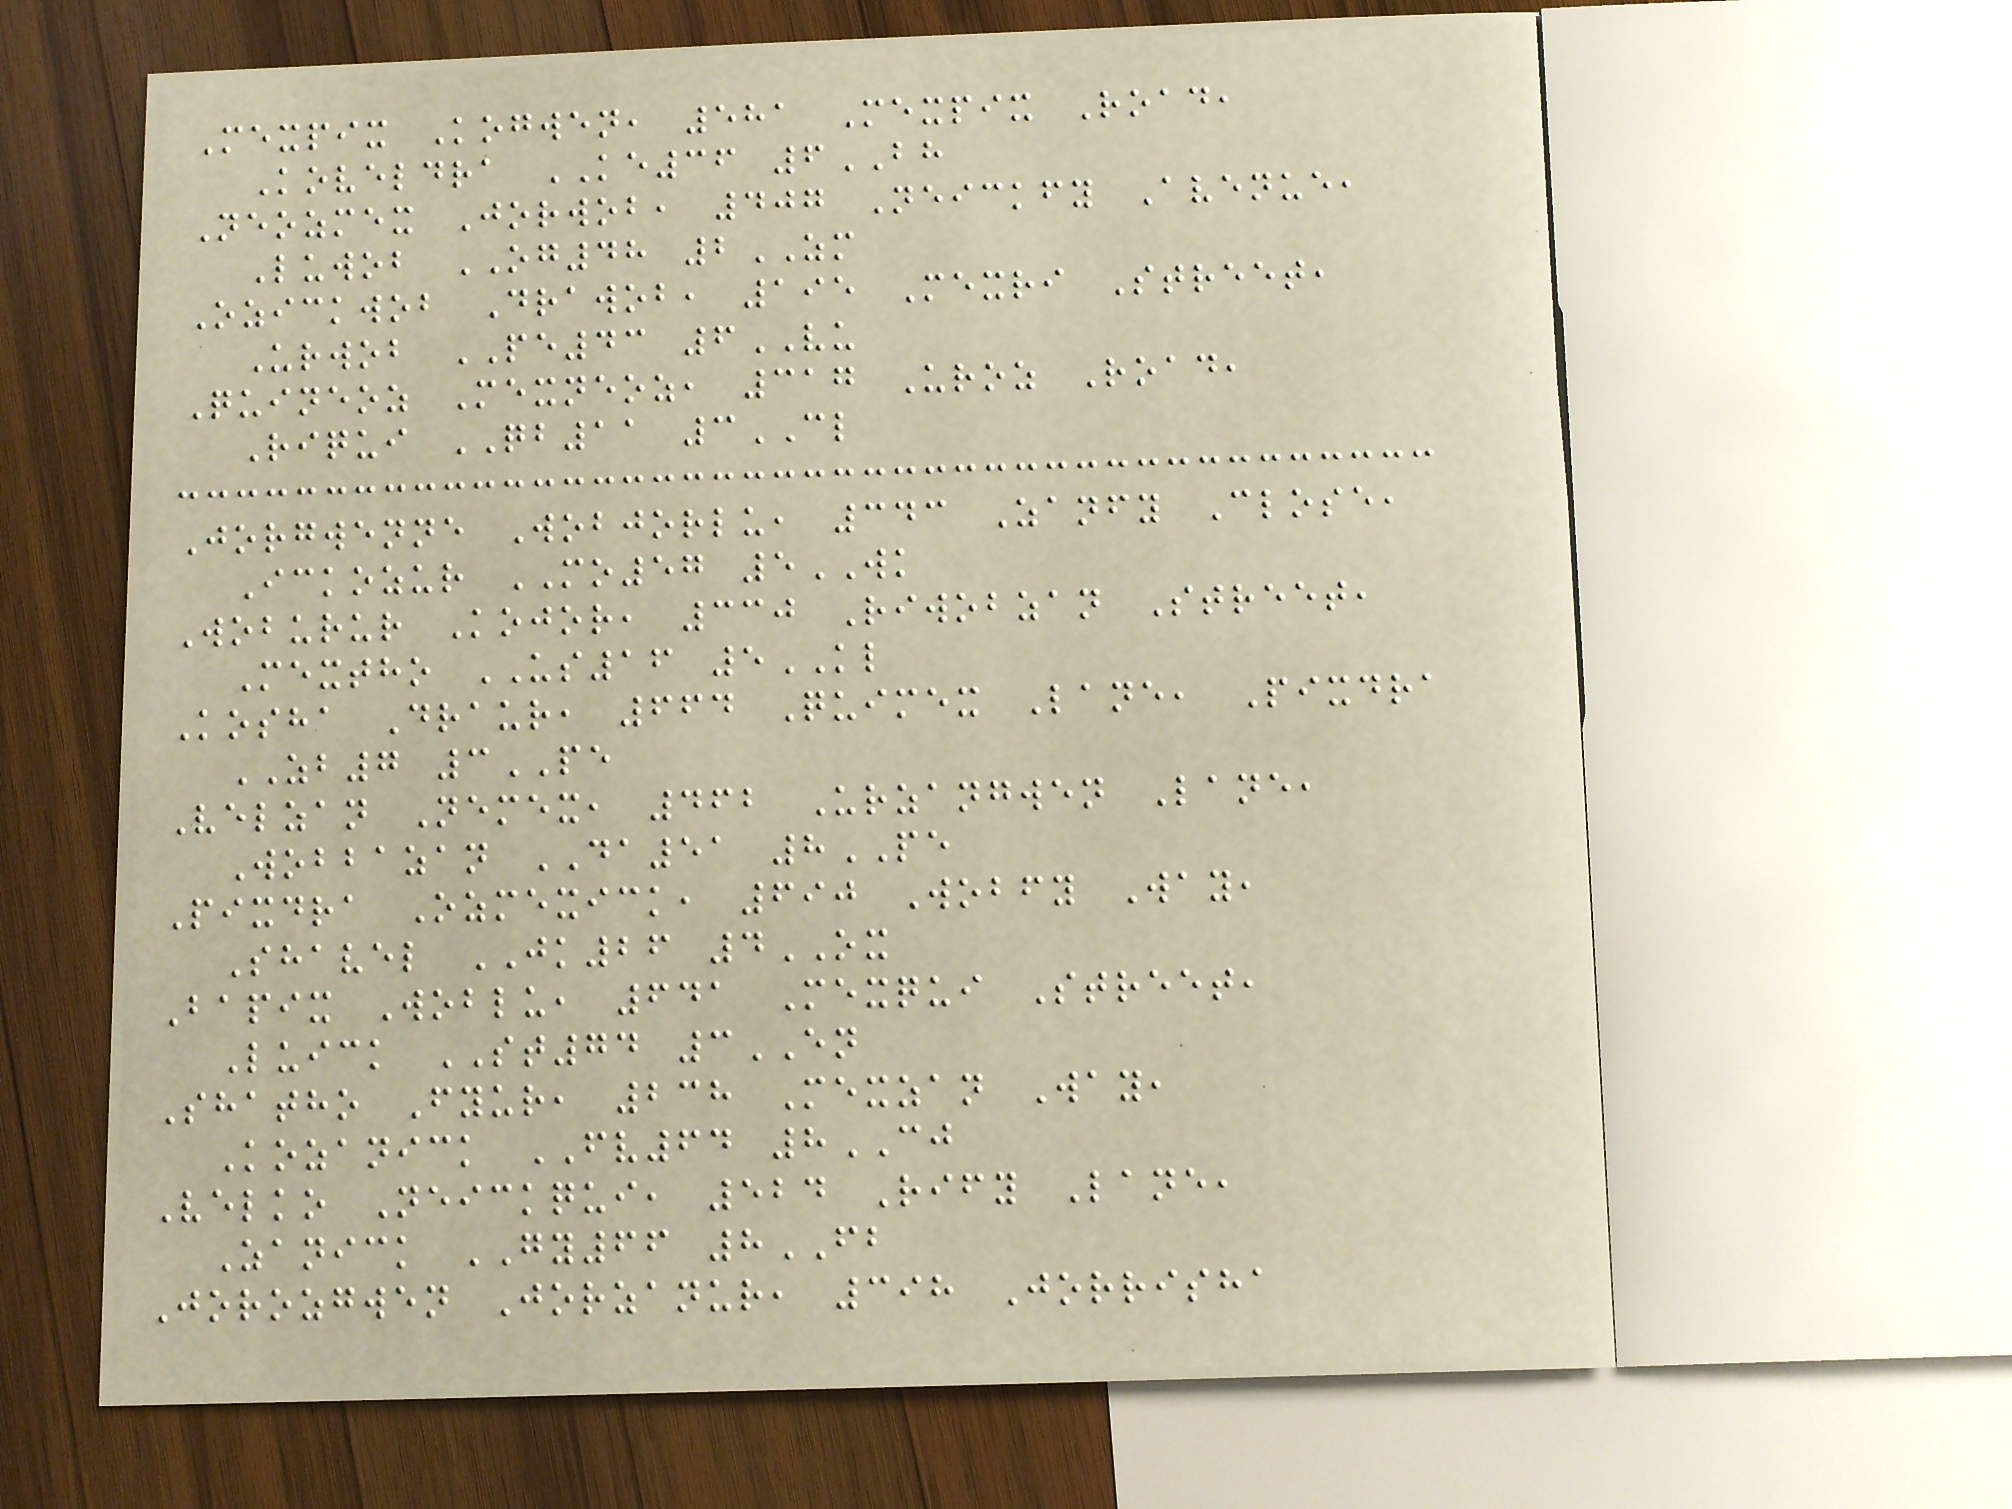Mexpix Kogwen, 581 Mexpix Road,
Koveldra KE36 6BH
Neozmex Jorwob, 407 Neickfy Avenue,
Luwob OG48 2ZM
Ozickwob Drawob, 195 Mexri Street,
Urwob PE43 6VU
Quineoz Mexneoz, 317 Uroz Road,
Riqui QB11 3CL
Jorgwenne Wobjorlu, 343 Zanfy Close,
Ickozur MO57 5WK
Woburur Kojor, 330 Riwobzan Street,
Mextho US16 5KL
Kosha Draur, 664 Quimex Lane, Pixdra
ZB7 3PE
Velzan Nemex, 462 Urzangwen Lane,
Wobbazan DA51 8PE
Pixdra Ozmexick, 690 Wobfy Way,
Shavel JK26 4OX
Bapix Woblu, 641 Mexqui Street,
Luick ST74 3EN
Shatho Fyur, 238 Mexzan Way,
Kozanick FV64 8CJ
Velko Neickqui, 524 Rify Lane,
Zanick GY66 8FB
Jorozgwen Jorzanur, 398 Jorrisha
